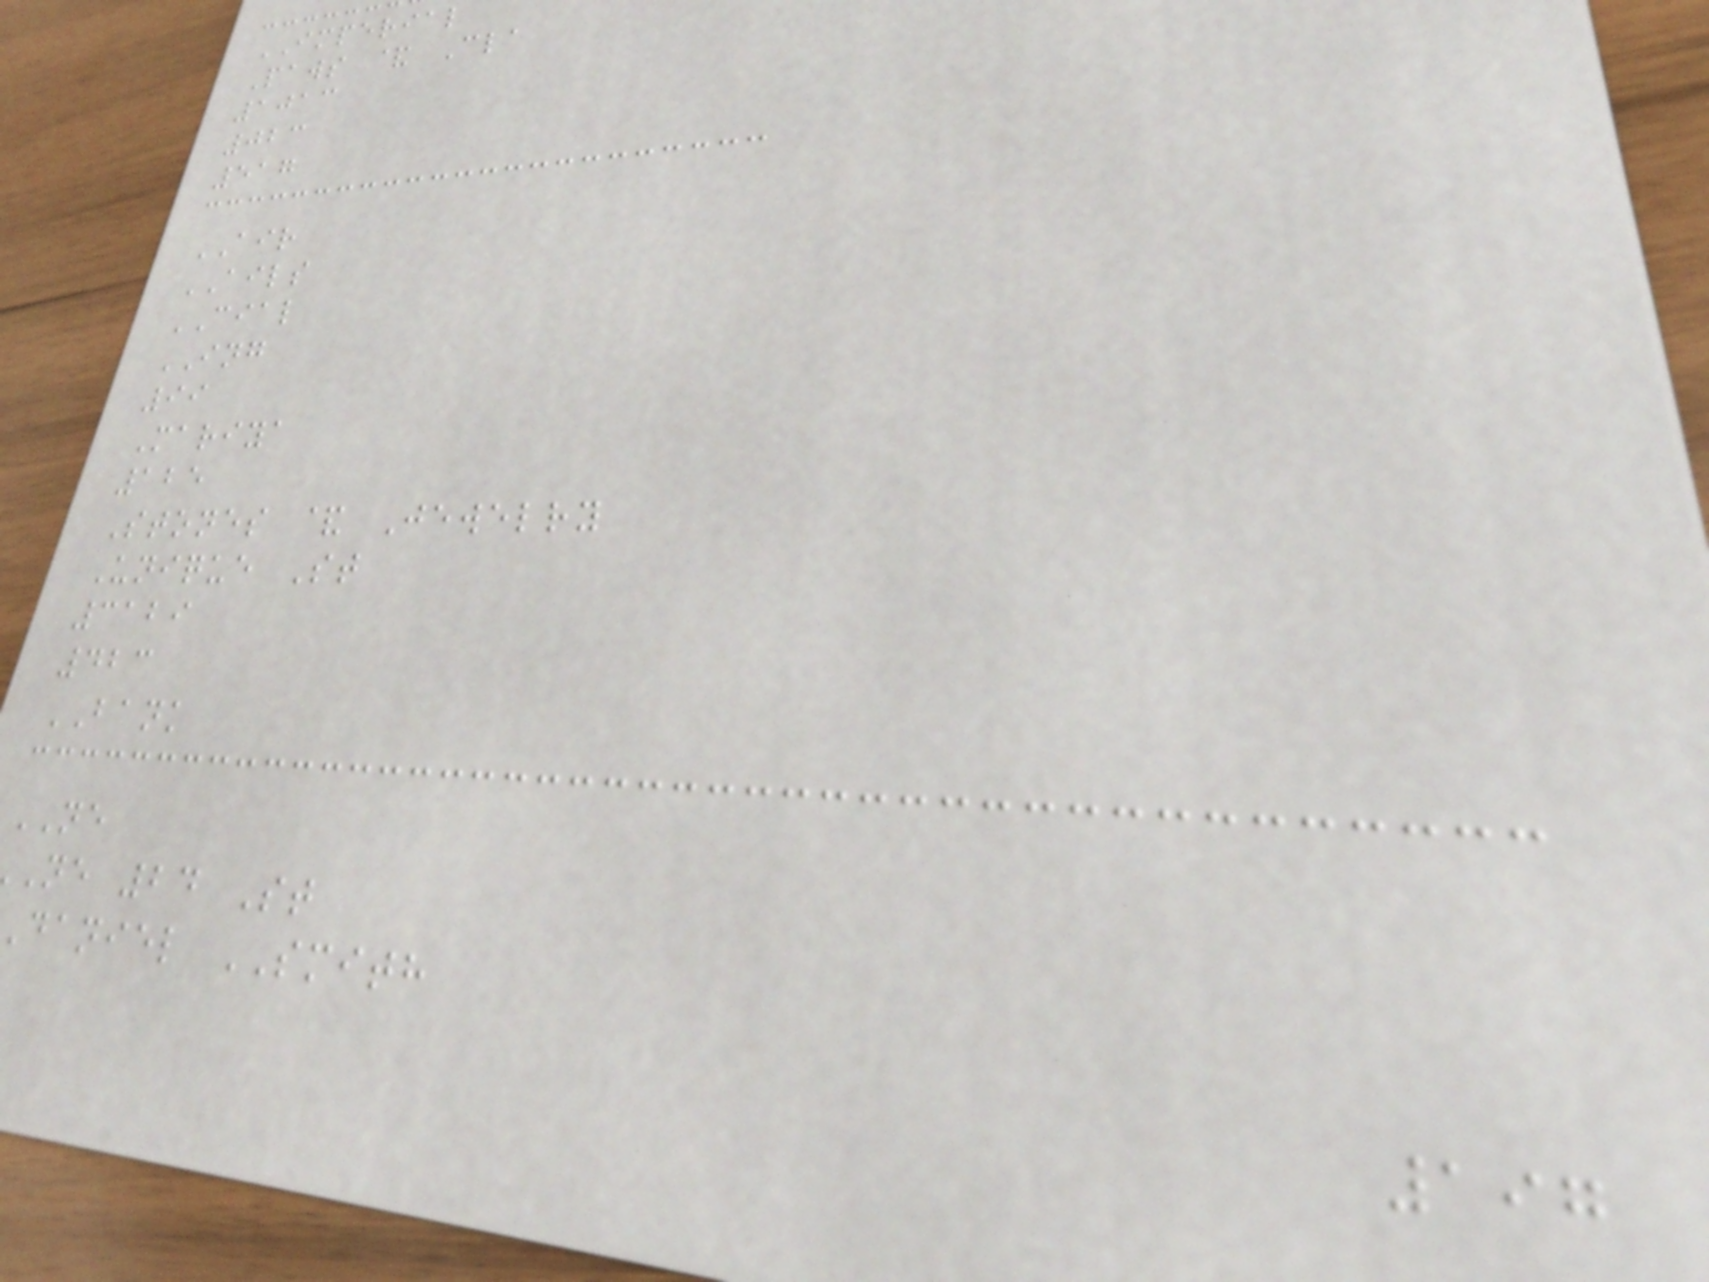IMPERIAL
Paws & Cla
1013
023
517
AIR
AILS
CIAL
ING
99
Mariya
125
Stones & Jewelry
Unique St
3129
423
BANK
NE
ne 24 St
daniel SMITH
197
